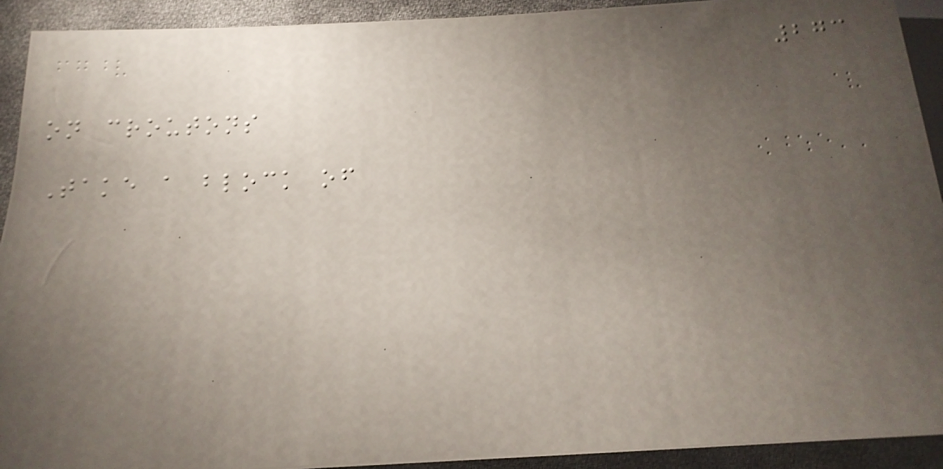273
on croutons
Take a block of
